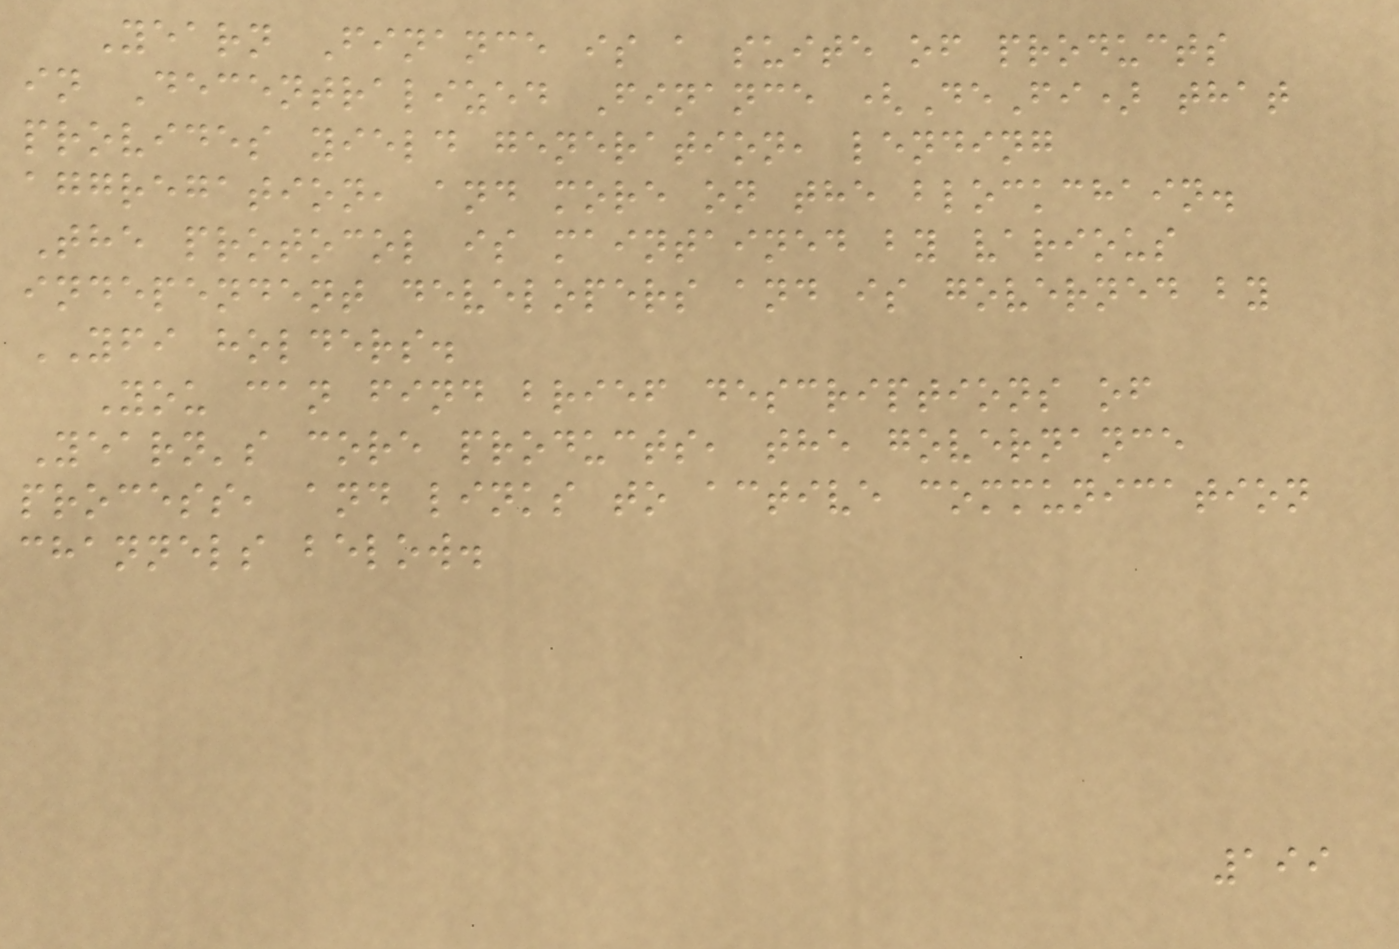Yearn Finance is a suite of products
in Decentralized Finance (DeFi) that
provides yield generation, lending
aggregation, and more on the blockchain.
The protocol is maintained by various
independent developers and is governed by
YFI holders.
You can find brief descriptions of
Yearn's core products, the governance
process, and links to active communication
channels below.
199
